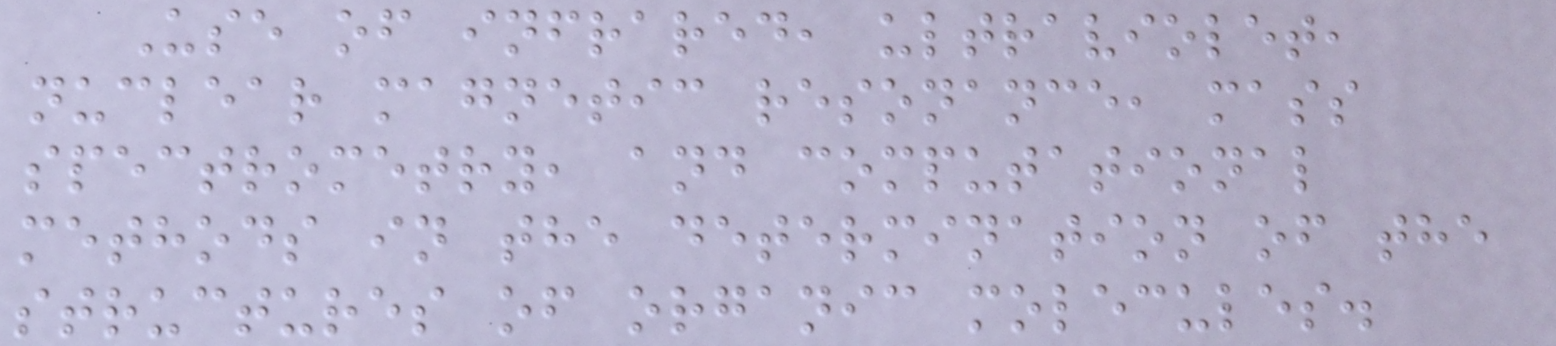Use of infrared, ultraviolet,
nuclear magnetic resonance, mass
spectrometry, and computational
methods in the determination of the
structures of organic molecules.
